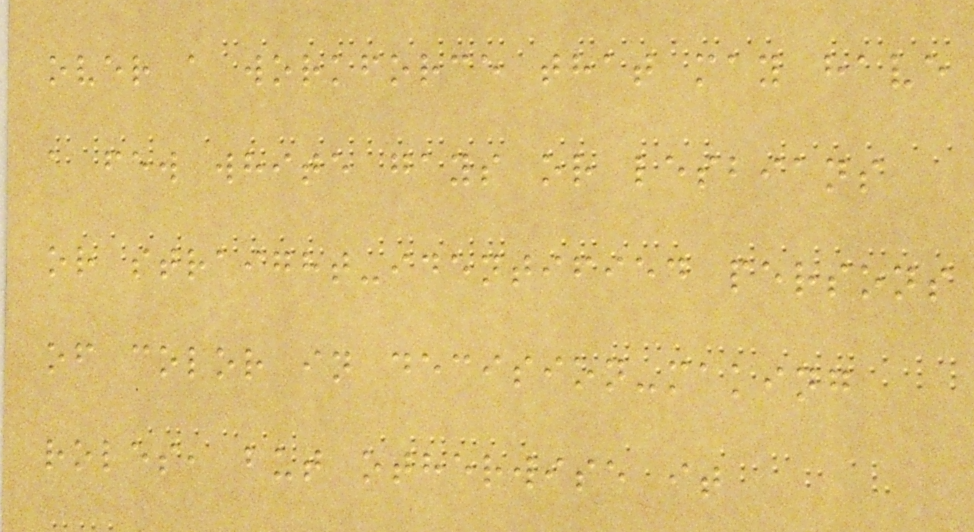over a workforce that may have
a few white gays or lesbians
or straight-identified persons
of color in decision-making
roles, but otherwise it
